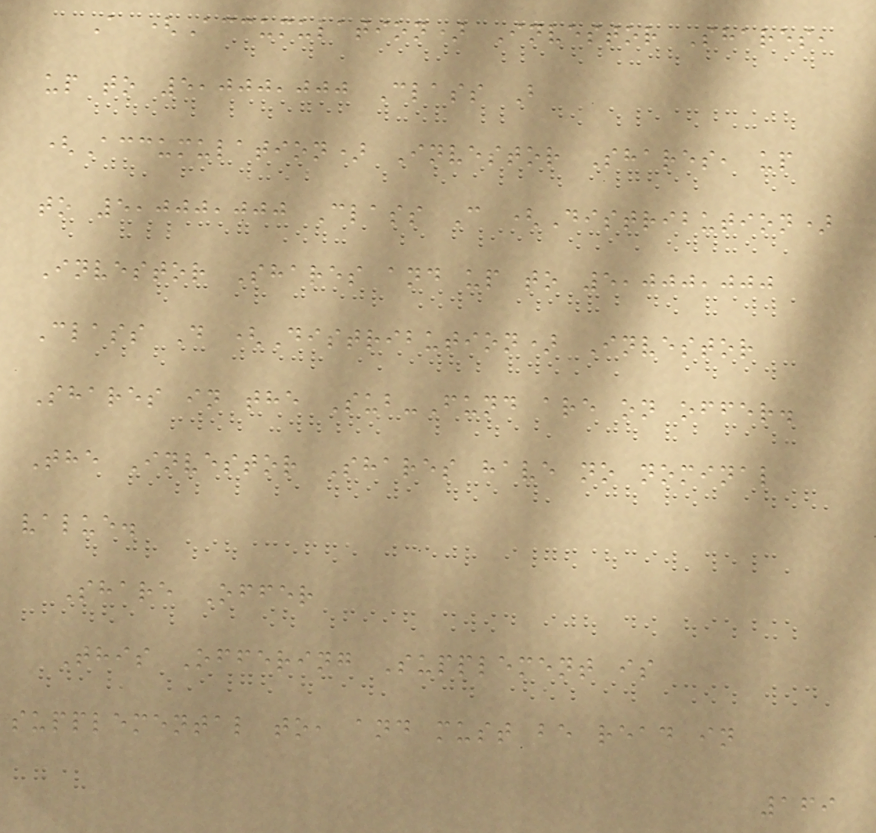A (Accumulation) Investor Shares,
up to 5,000,000 Class B
(Accumulation) Investor Shares, up
to 5,000,000 Class C (Distribution)
Investor Shares and up to 5,000,000
Class D (Distribution) Investor
Shares in the Sub-Fund are on offer.
The Investor Shares have no nominal
value.
Share Offer
This Offering Supplement is
supplemental to, and must be read in
169
